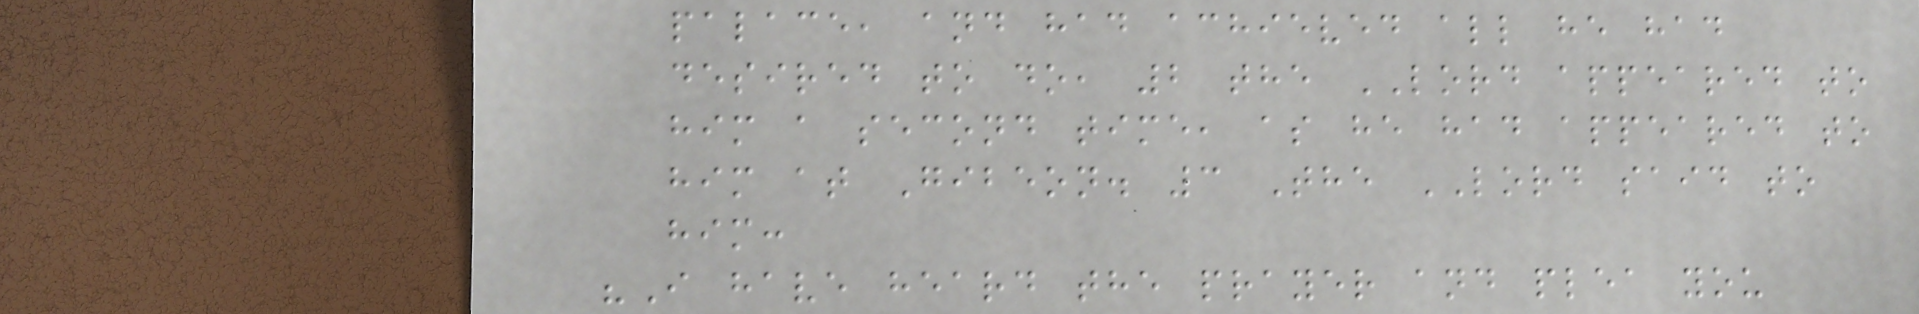palace, and had achieved all he had
desired to do, 2 the LORD appeared to
him a second time, as he had appeared to
him at Gibeon. 3 The LORD said to
him:
"I have heard the prayer and plea you
